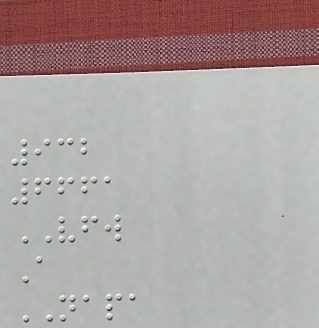932
6661
VFW
A
NAPA
